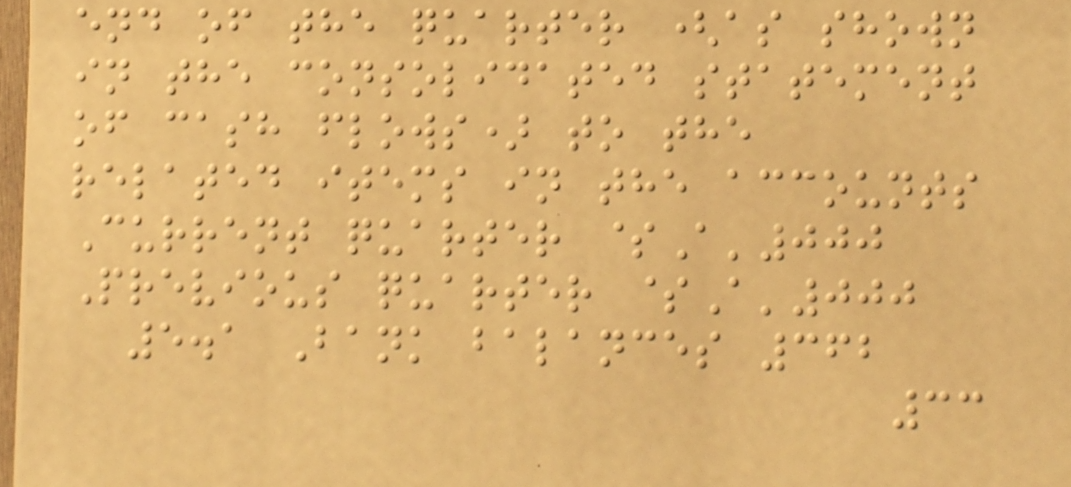end of the quarter (as shown
in the consolidated statement
of cash flows) to the
related items in the accounts
Current quarter $A'000
Previous quarter $A'000
5.1 Bank balances 362
33
